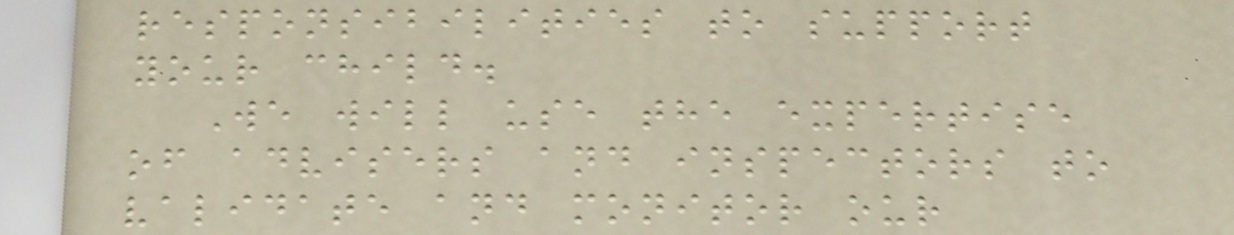responsibilities to support
your child.
We will use the expertise
of advisers and inspectors to
validate and monitor our
